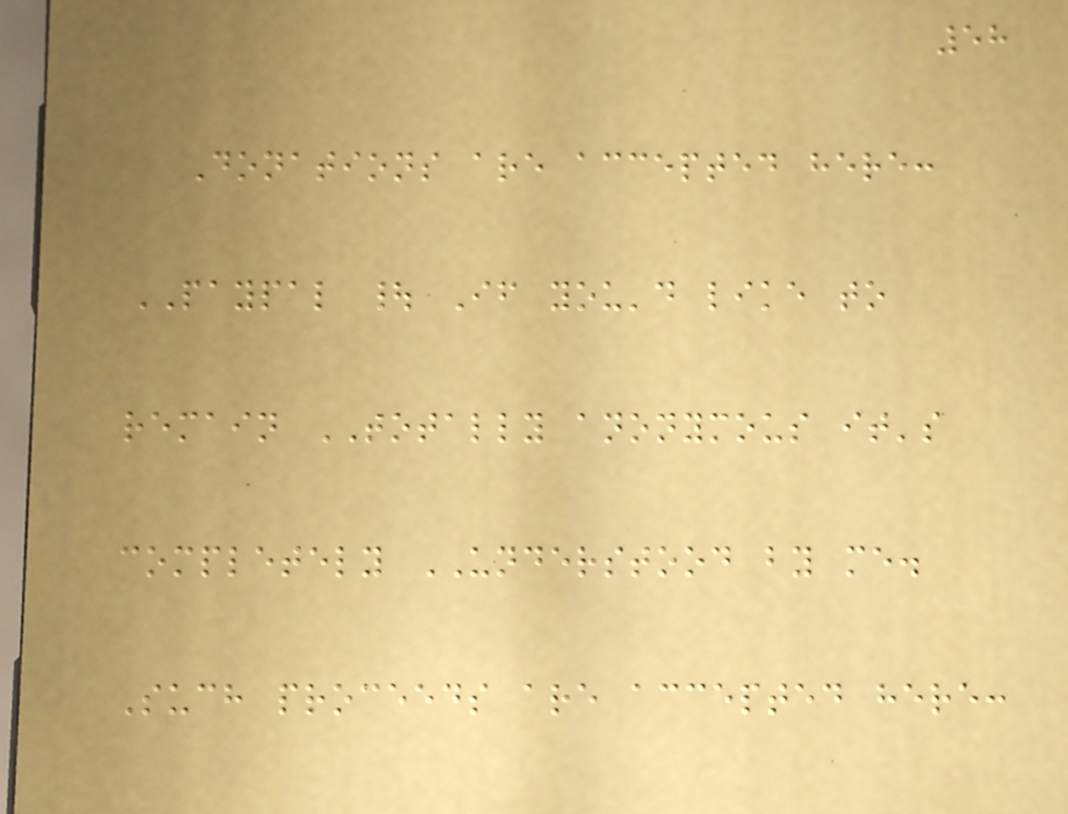58
Donations are accepted here:
PAYPAL | If you'd like to
remain TOTALLY anonymous it's
completely UNDERSTOOD by me.
Such proceeds are accepted here:
